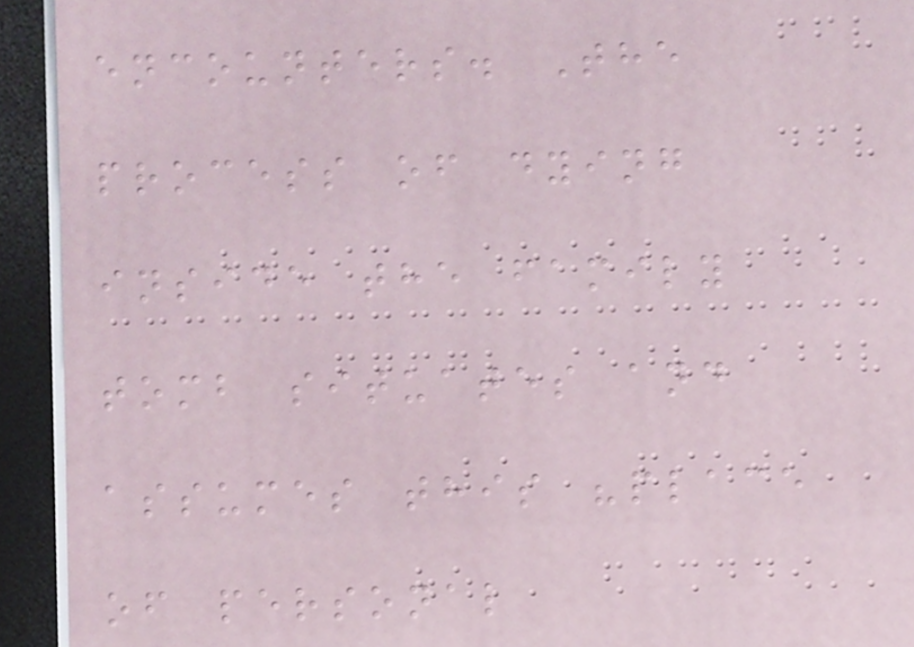encounters. The
process of dying
inside the family
tomb situates and
assumes this "place
of personal
